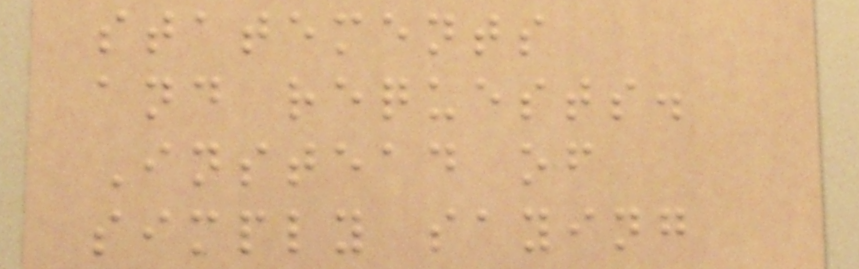statements
and requests.
Instead of
simply saying
